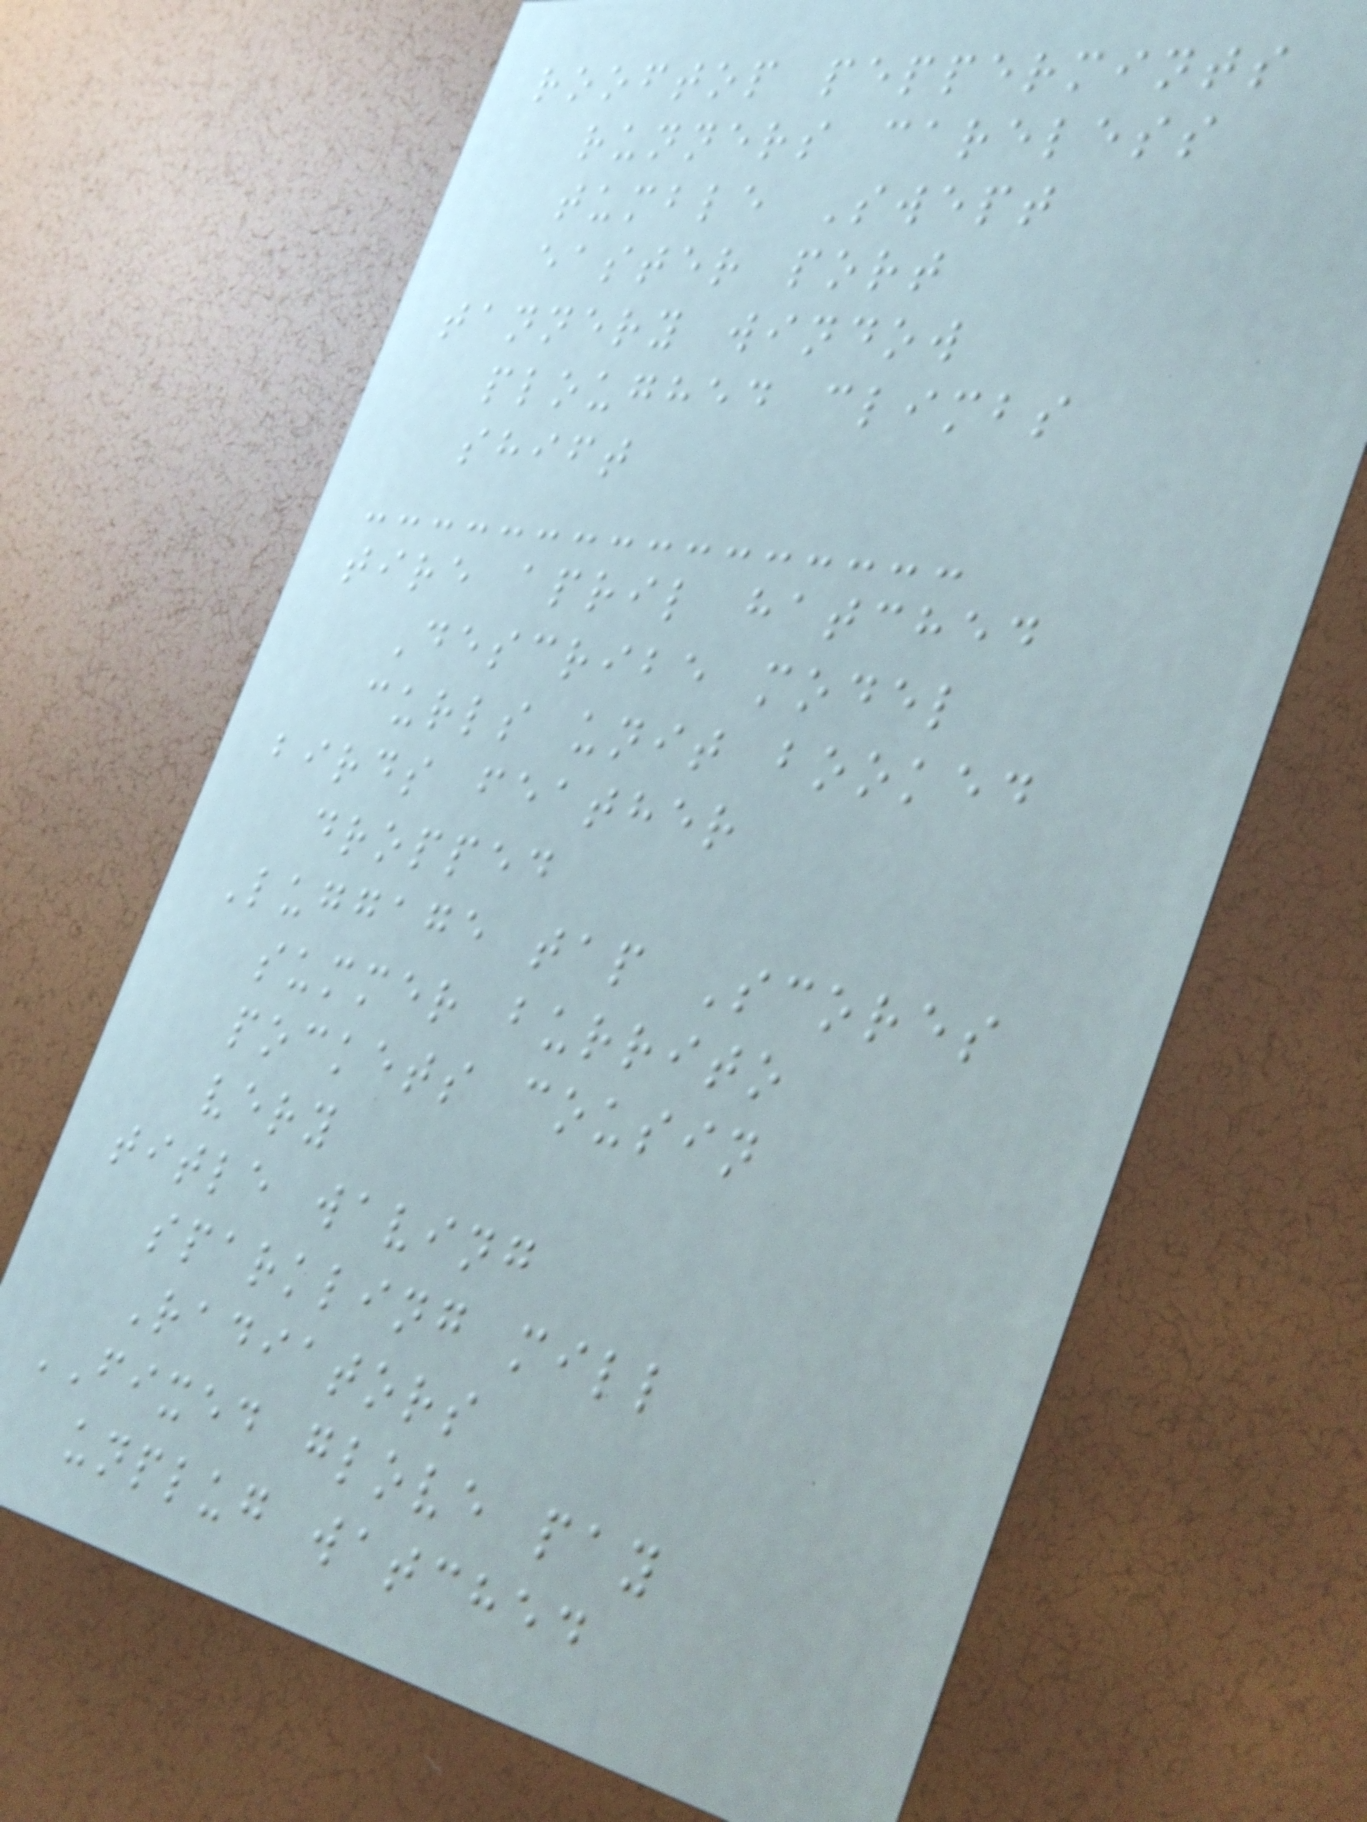rooftop peppermints
runners careless
tumble Swept
easter port
tannery window
ploughed climbs
shift
tire april hatched
Describe model
curls unit booked
birds feather
dropped
Luggage tap Scores
summer burrito
pockets cousin
very
title waving
sparkling mill
Radiators
FIXED glove pay
unplug watched
